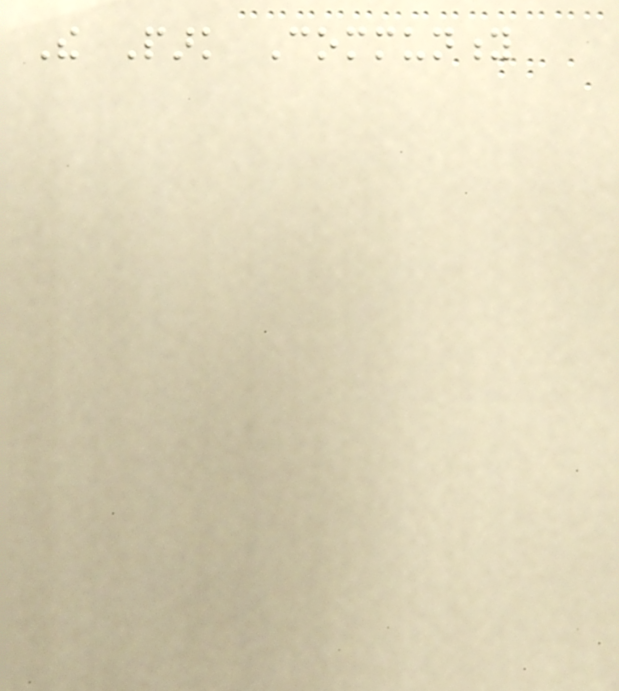The Park Community
